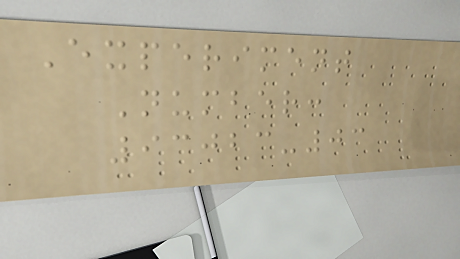Experiment
Number:
93023-03
